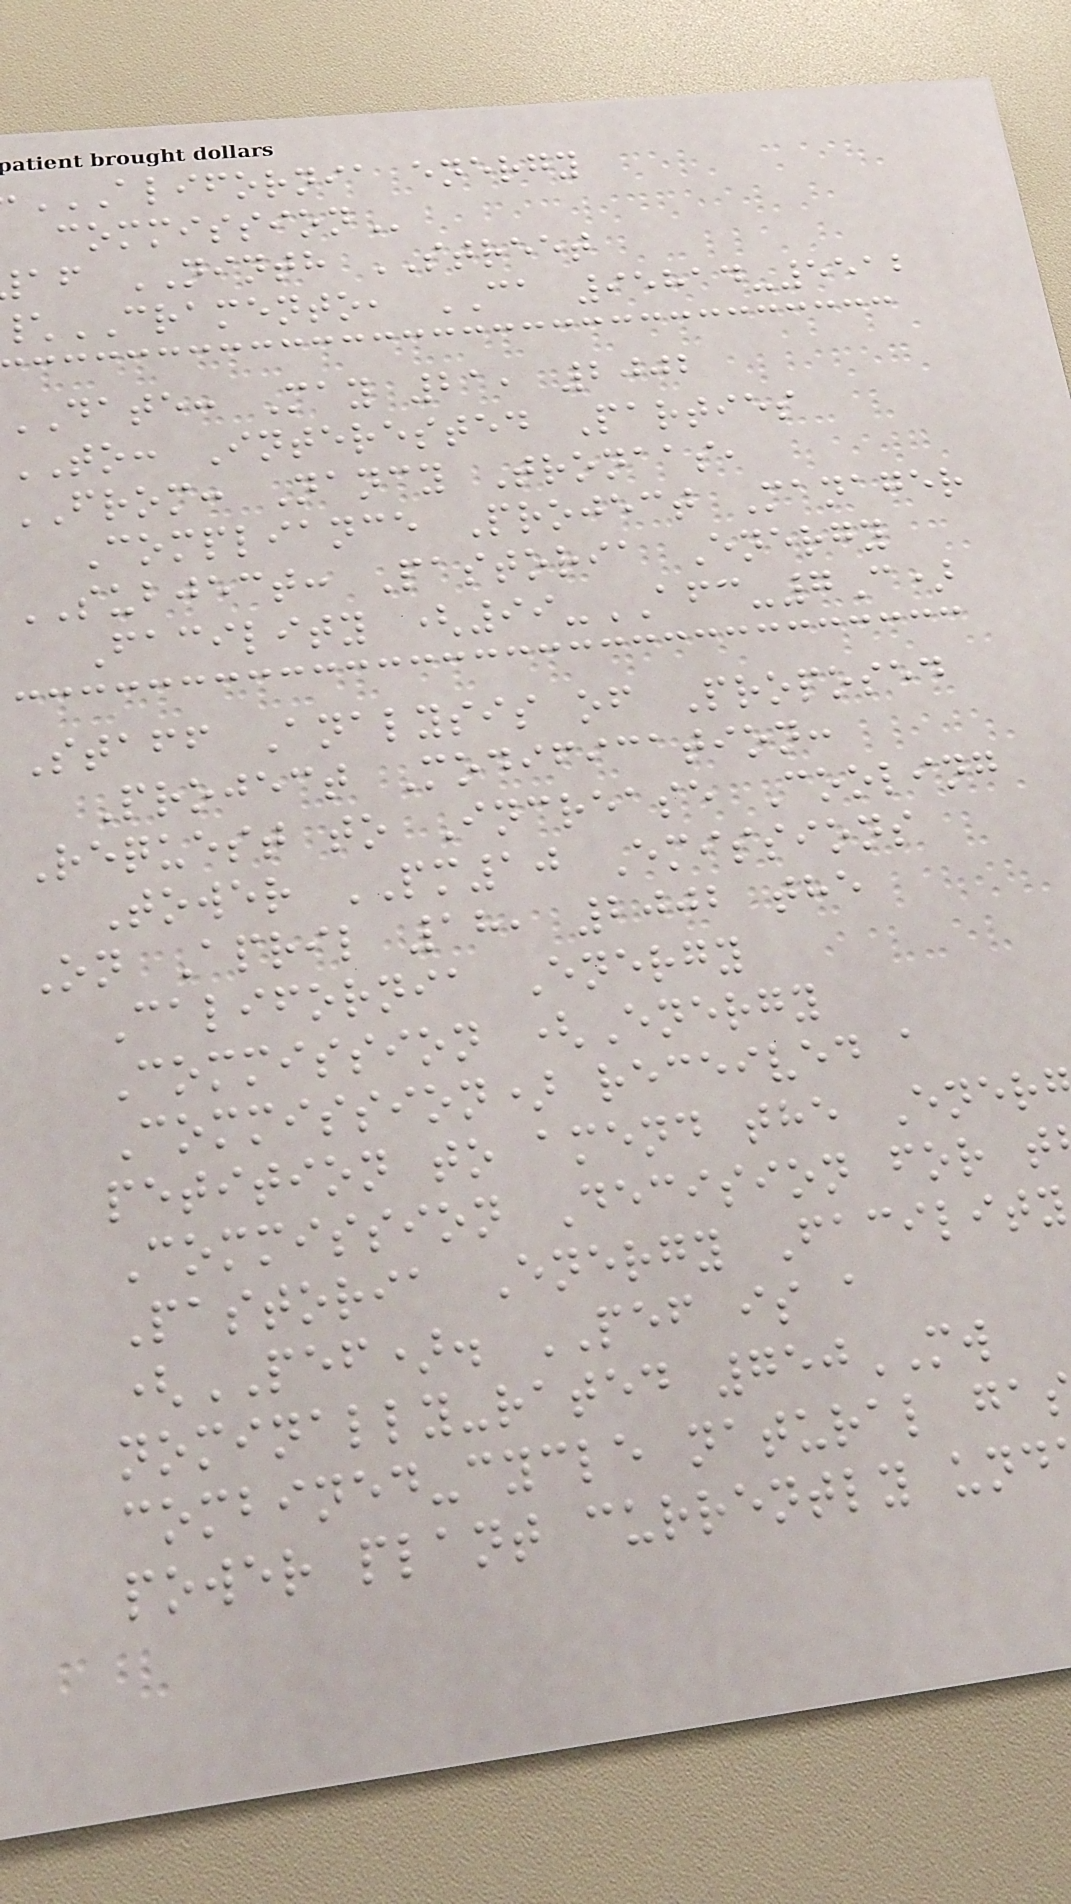af NINTH STREET
CRAMENTO, CA 95814-5512
DATE: May 21, 2002
TO: Interested Parties
FROM: Nancy Tronaas,
Compliance Project Manager
SUBJECT: Pastoria Energy
Facility (99-AFC-7C)
Staff Analysis of Proposed
Project Modification:
Request to Increase Cooling
Tower PM10 Emissions
On April 18, 2002 the
California Energy
Commission (Energy
Commission) received a
petition to amend the Ener
Commission Decision for t
Pastoria Energy Facility
(PEF). PEF is a
nominally-rated 750MW
combined-cycle natural ga
power plant currently und
